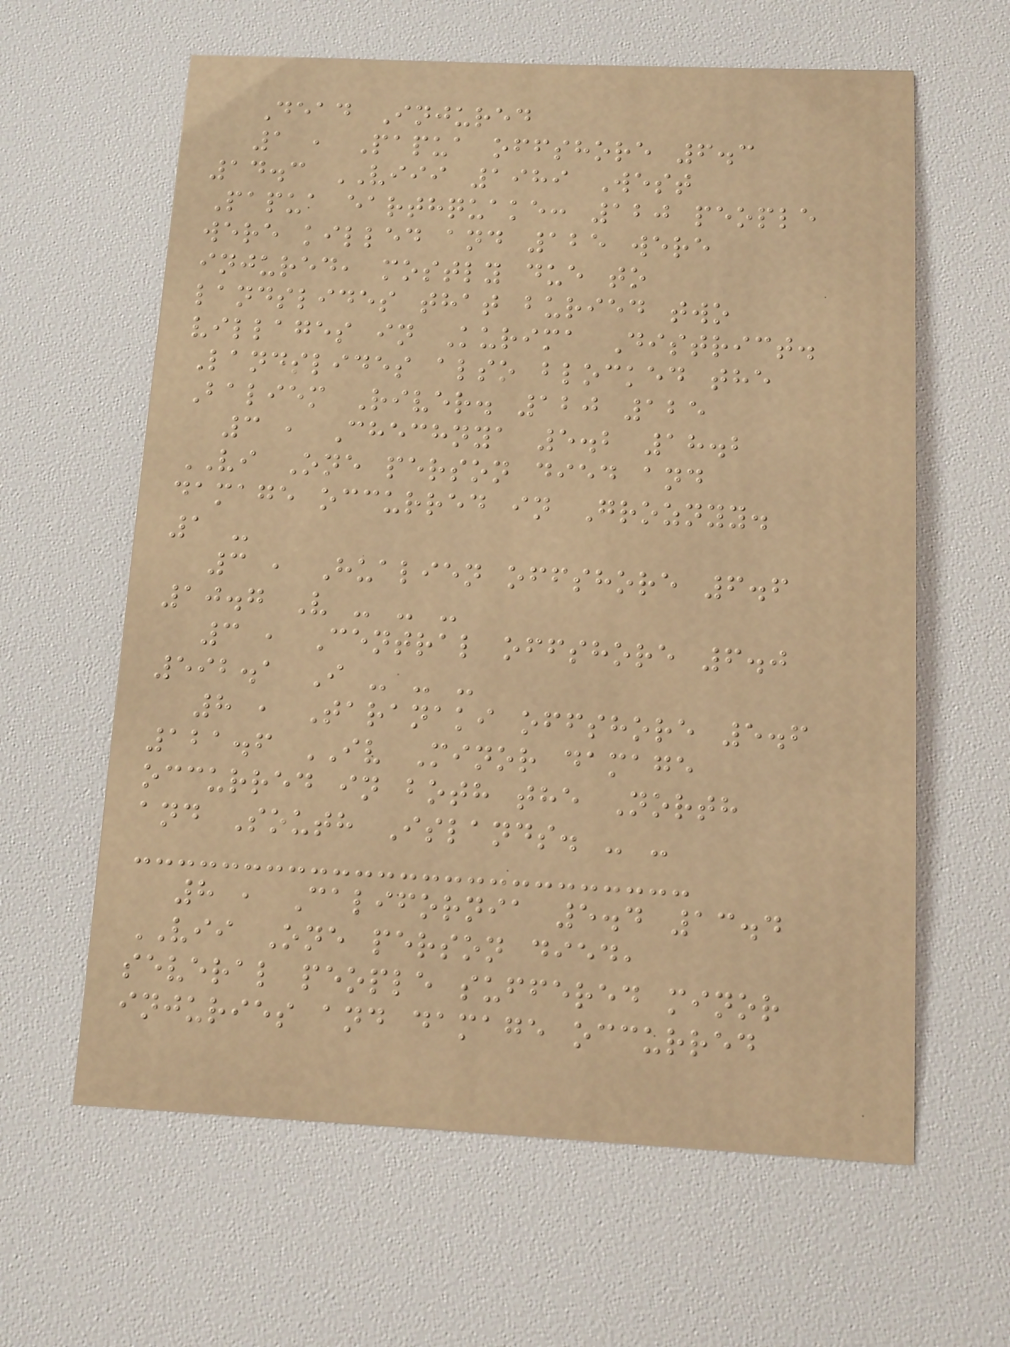Dead Injured
1 , Papua offshore 6.3
14.3 VIII 1989 West
Papua earthquake: 120 people
were killed and 125 were
injured, mostly due to
landslides that buried two
villages in Kurima District.
Landslides also blocked the
Baliem River. 120 125
3 , Chechnya 5.2 18.2
VI One person died and
damage occurred in Groznyy.
1 -
3 , Hualien offshore 6.6
10.7 V - - -
3 , Central offshore 6.0
592.1 I - - -
8 , Taranaki offshore 5.6
121.6 IV Minor damage
occurred in both the North
and South Islands. - -
8 , California 5.4 13.4
VII One person died,
several people suffered minor
injuries and damage occurred
